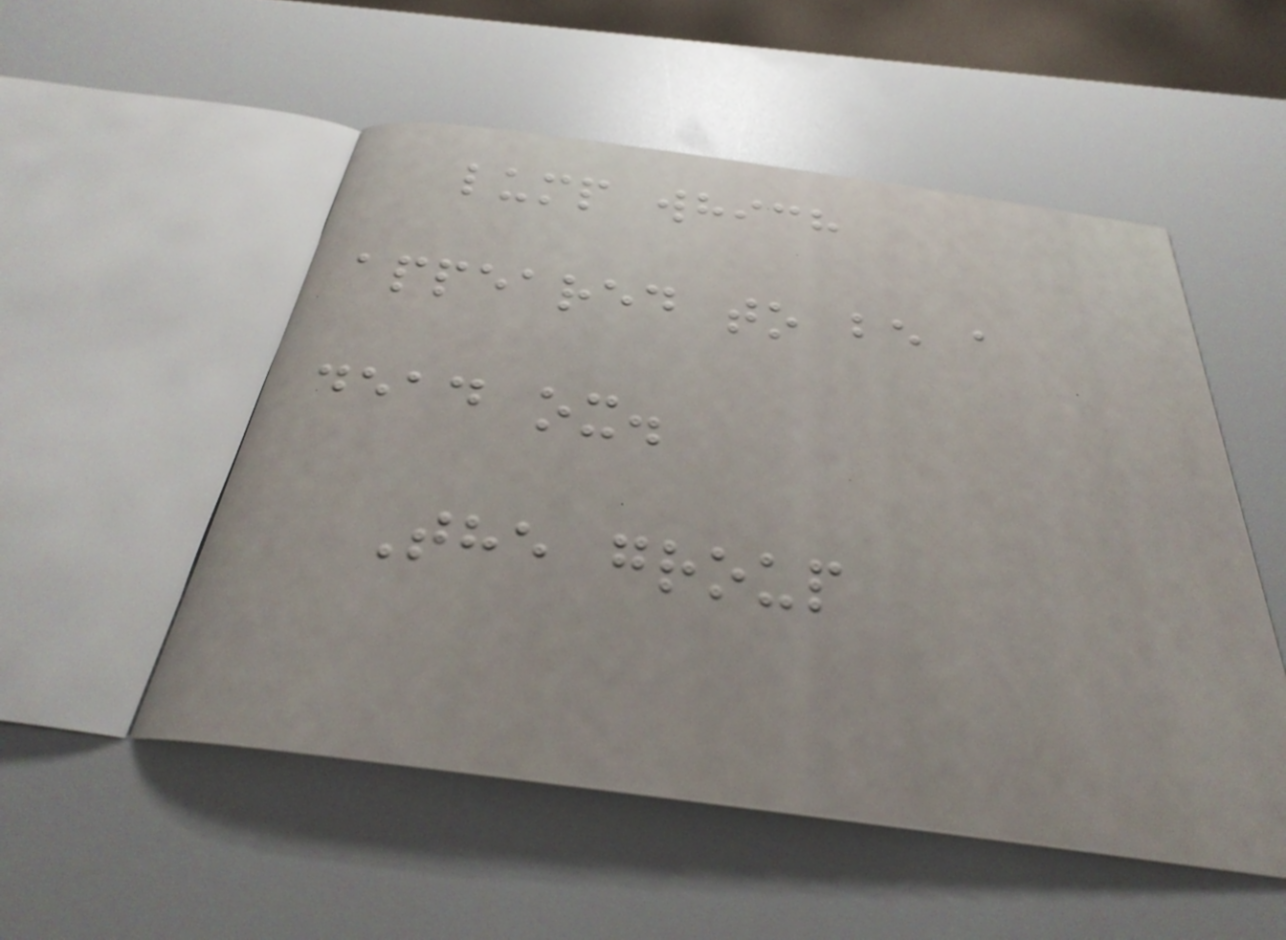lump which
appeared to be a
dead ox.
The group
